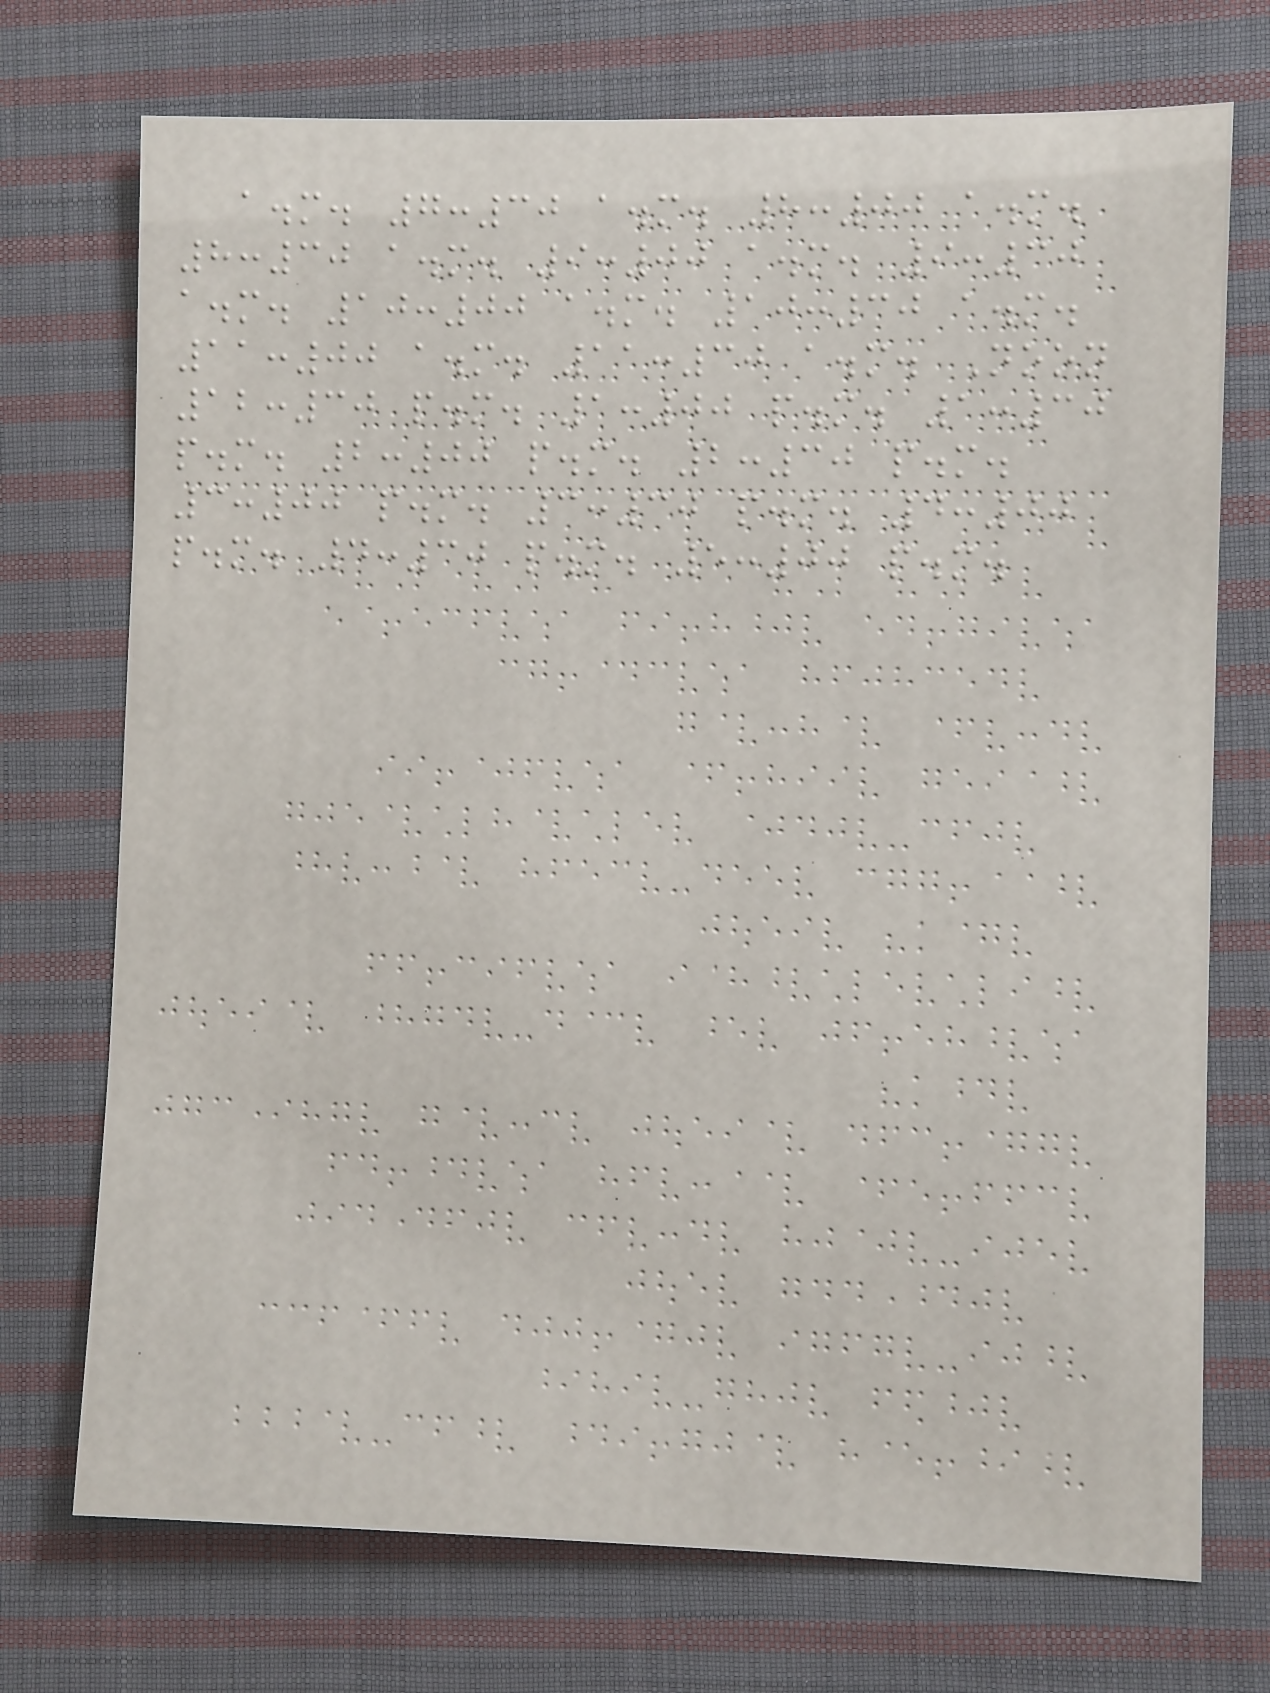a.m. 7:30 a.m. 8:00 a.m.
8:30 a.m. 9:00 a.m. 9:30
a.m. 10:00 a.m. 10:30 a.m.
11:00 a.m. 11:30 a.m. Noon
12:30 p.m. 1:00 p.m. 1:30
p.m. 2:00 p.m. 2:30 p.m.
3:00 p.m. 3:30 p.m. 4:00
p.m. 4:30 p.m. 5:00 p.m.
